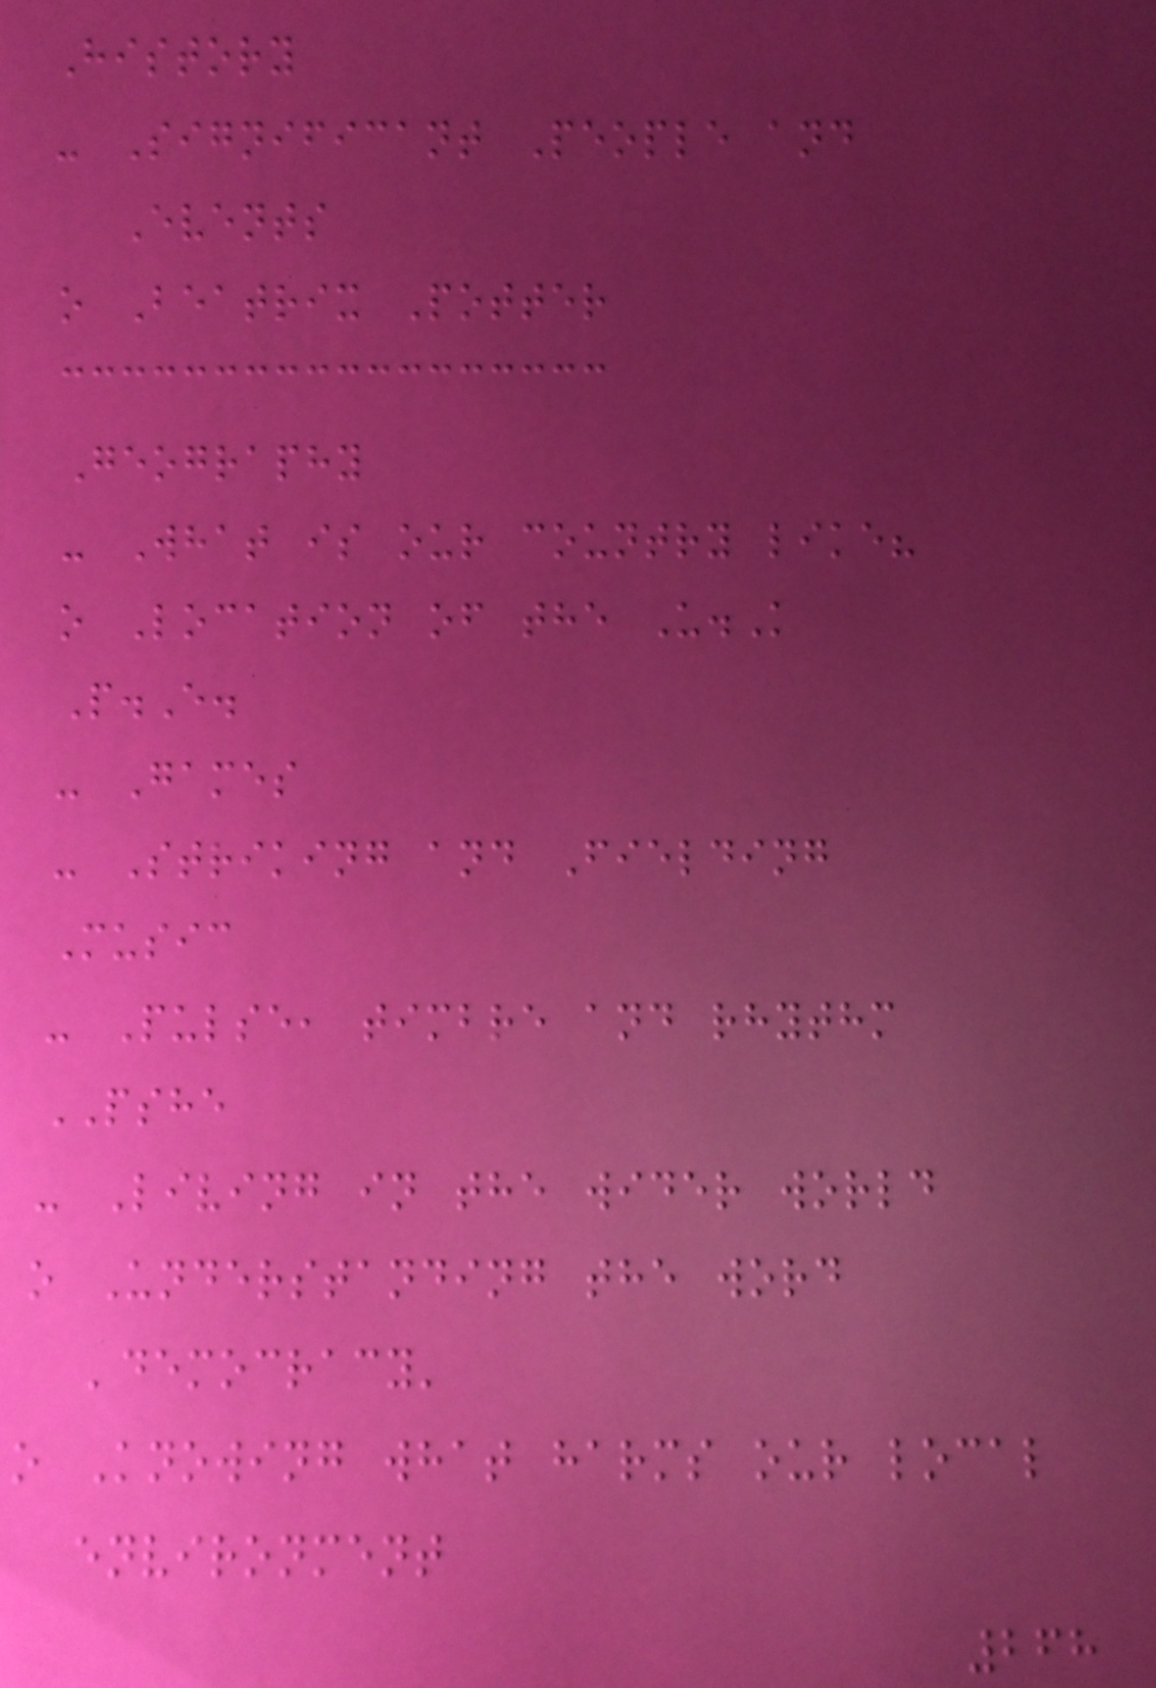History
- Significant People and
Events
o Beatrix Potter
Geography
- What is our country like?
o Location of the U.K
P.E.
- Games
- Striking and Fielding
Music
- Pulse, timbre and rhythm
PSHE
- Living in the wider world
o Understanding the word
'democracy'
o Knowing what harms our local
environment
268
